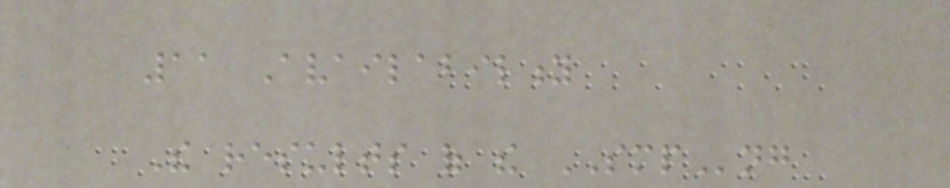11 Availability
The results of the SMPng
